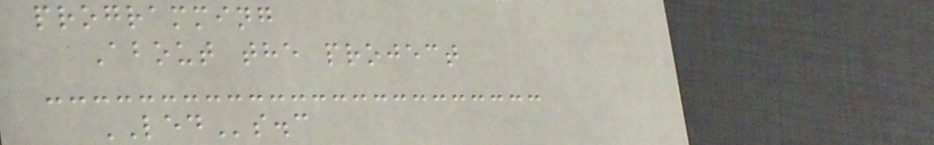programming
About the project
LEDs.c
